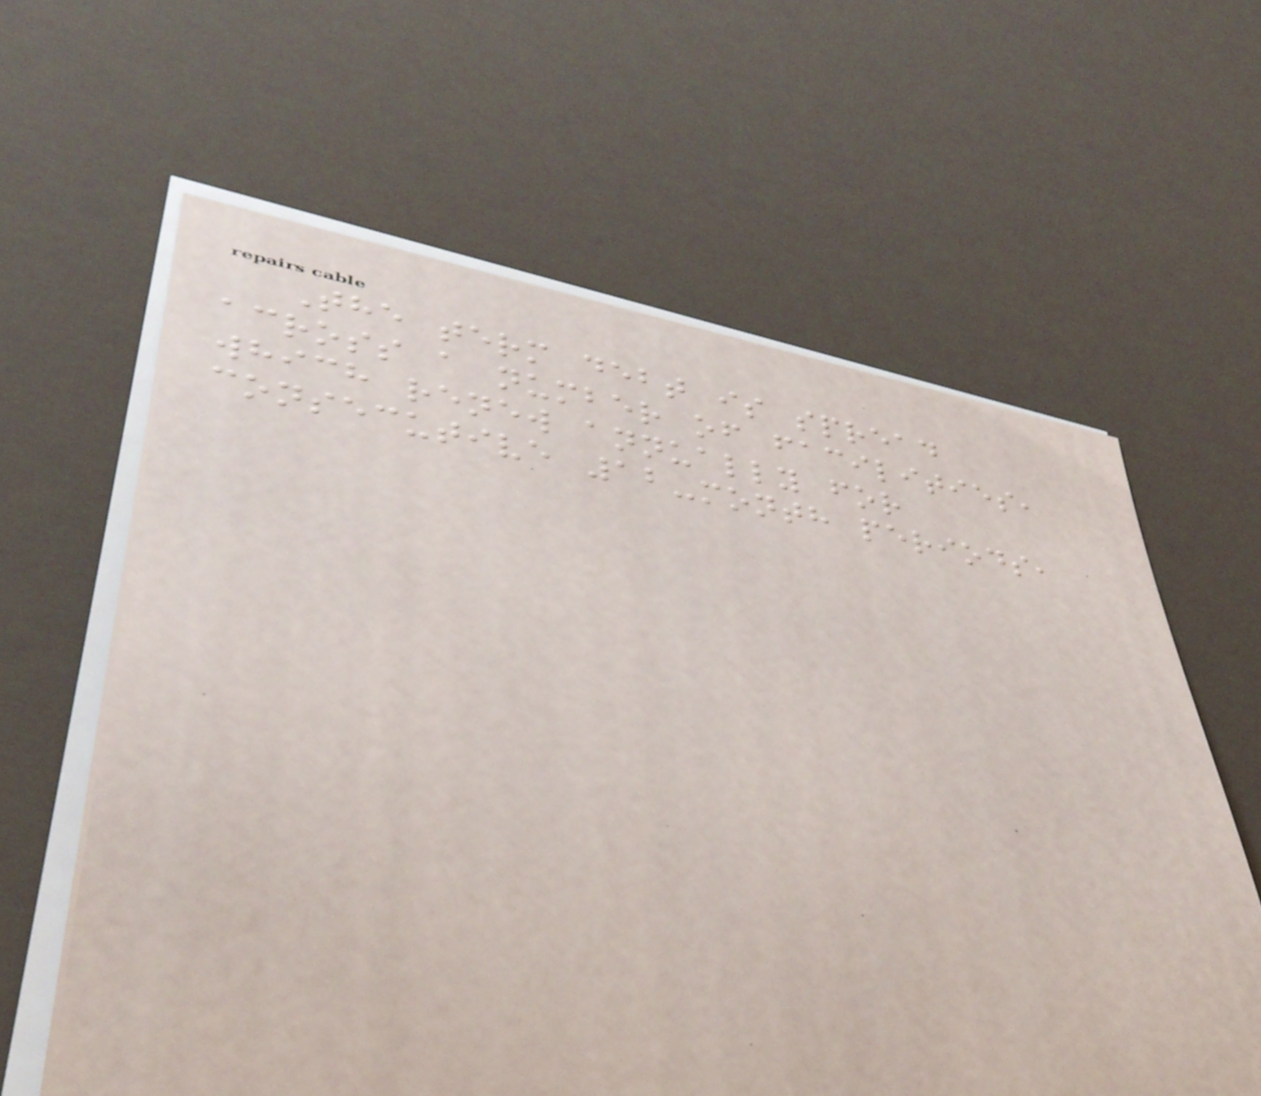The term debt is spread
across a number of facilities,
which renew annually for
consecutive 12-month periods,
